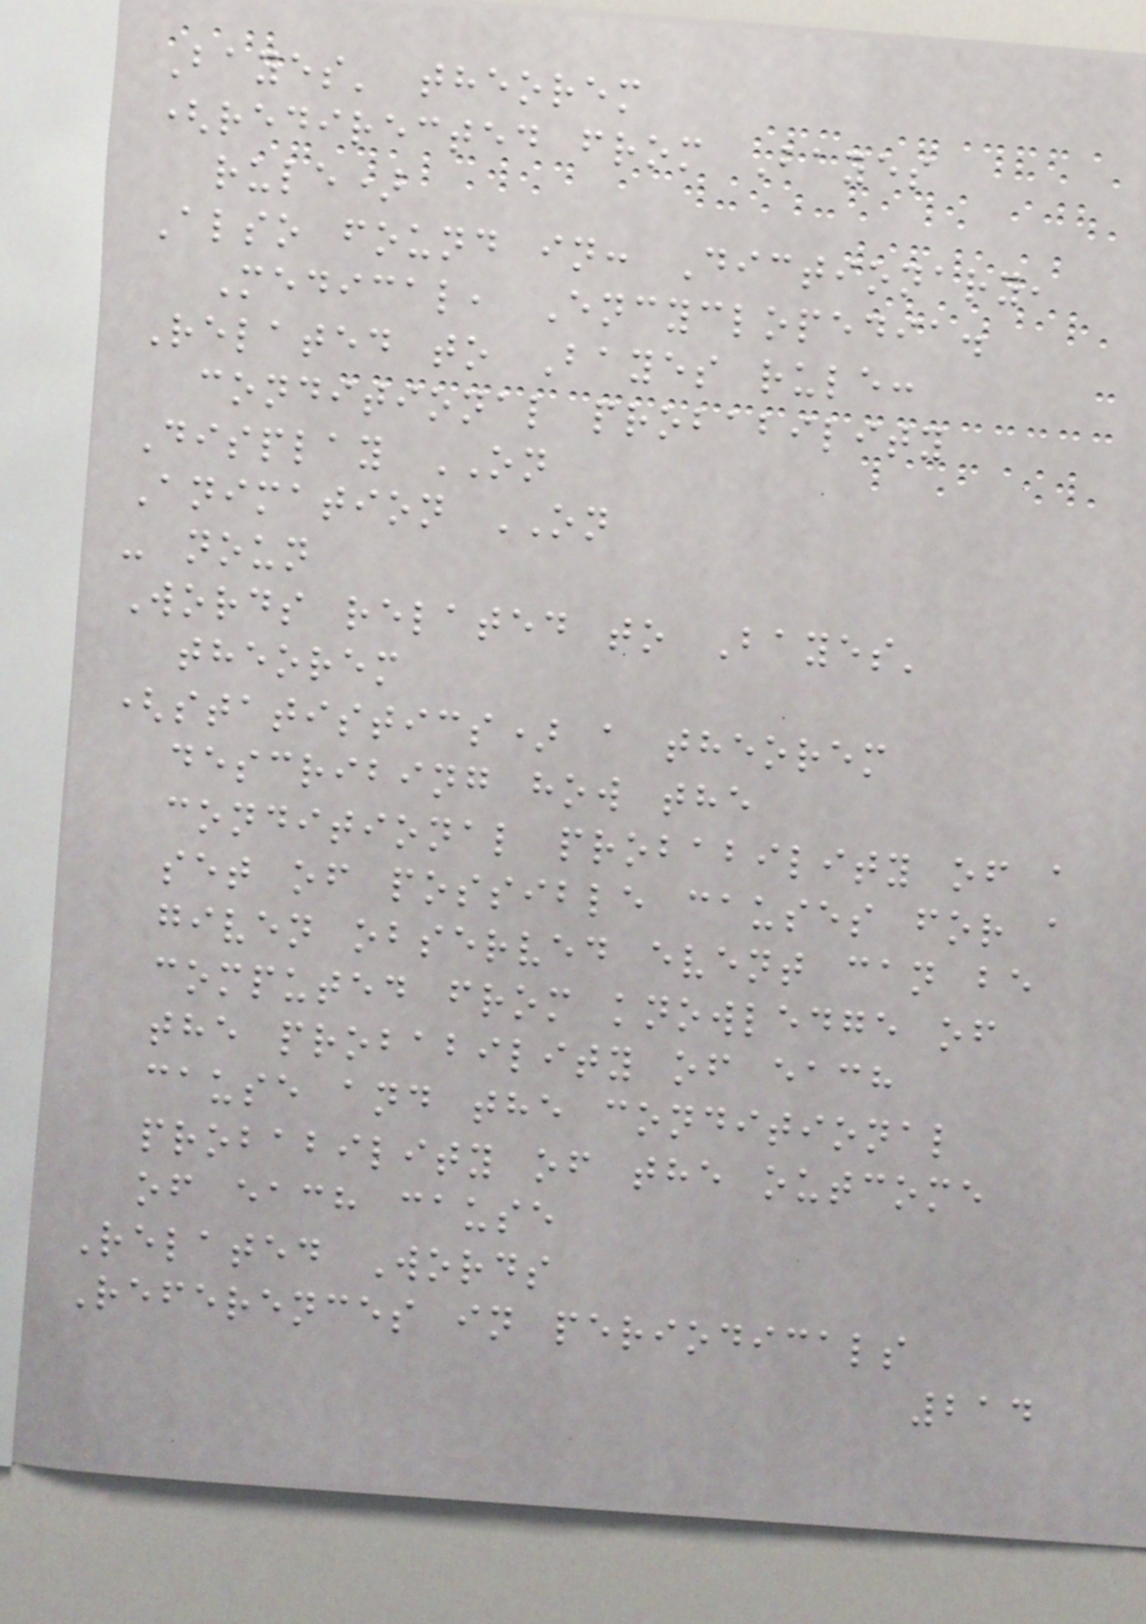Bayes' theorem
(redirected from Bayes
rule)
Also found in: Dictionary,
Medical, Encyclopedia.
Related to Bayes rule:
conditional probability
Display ON
Animation ON
- noun
Words related to Bayes'
theorem
(statistics) a theorem
describing how the
conditional probability of a
set of possible causes for a
given observed event can be
computed from knowledge of
the probability of each
cause and the conditional
probability of the outcome
of each cause
Related Words
References in periodicals
214
